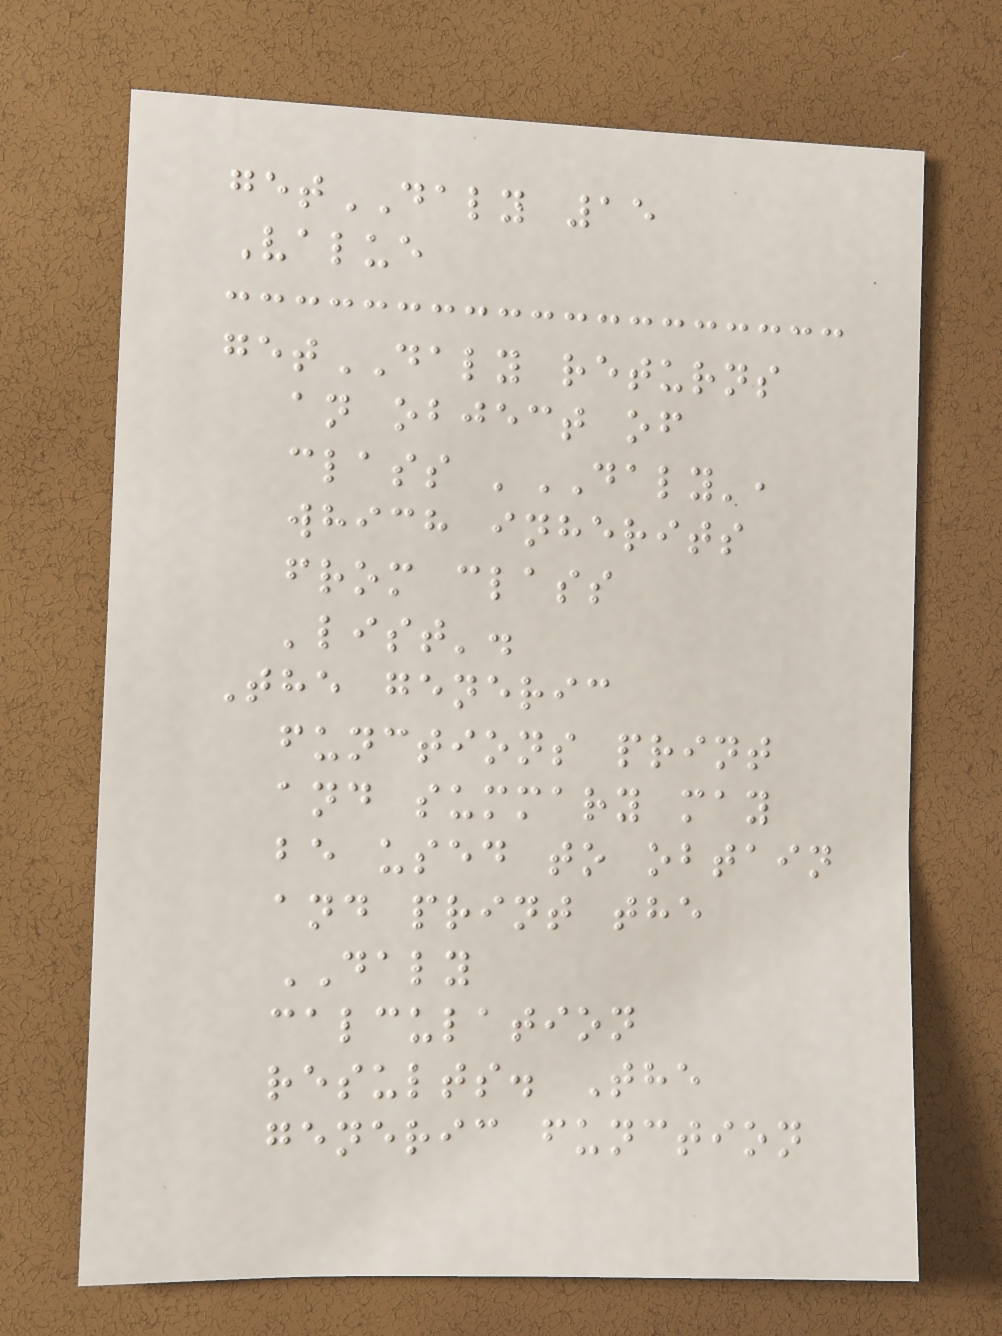getDALY 15
Value
getDALY returns
an object of
class 'DALY',
which inherits
from class
'list'.
The generic
functions print
and summary may
be used to obtain
and print the
DALY
calculation
results. The
generic function
